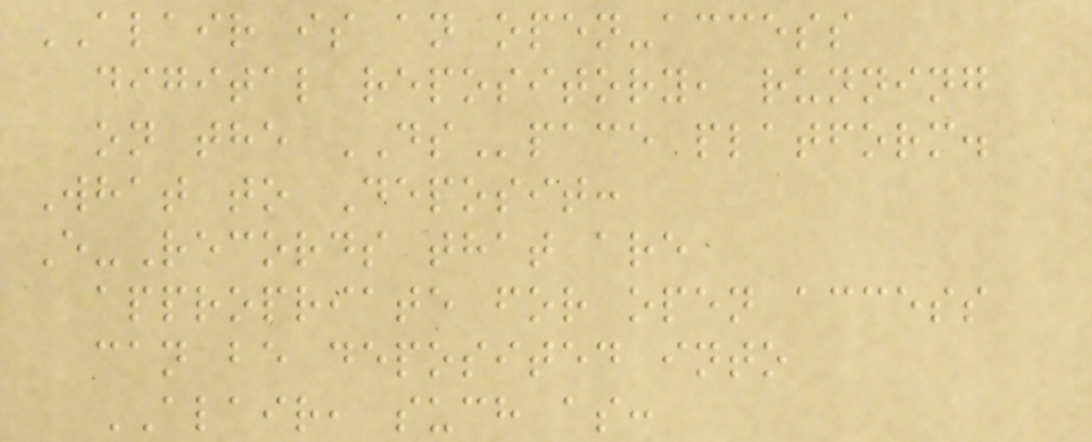ALAIR is an open-access
digital repository, running
on the DSpace platform.
What to Deposit:
E-Records that are
appropriate for open access
can be deposited into
ALAIR, such as:
